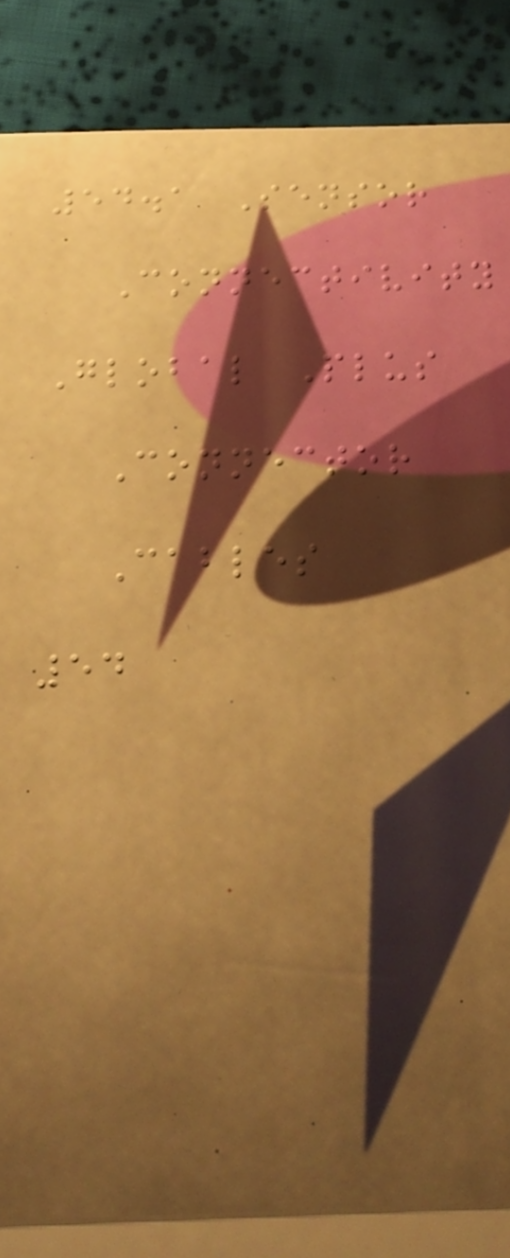54.1 Sensor
Connectivity
Global Plus
Connector
Cables
54
